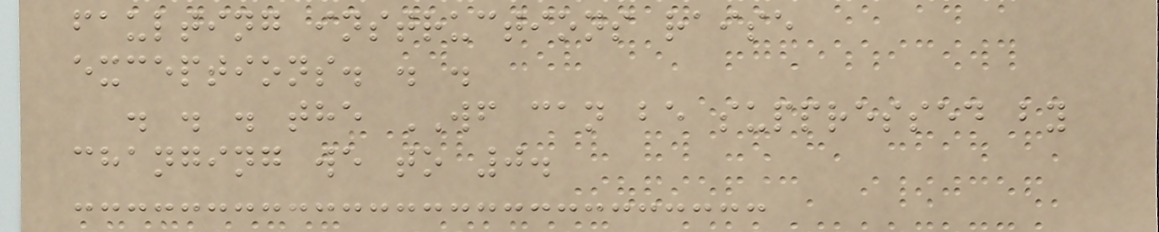faulting instructions raise
exceptions. . .
. . . the WF can be suppressed by
changing we to 0.
